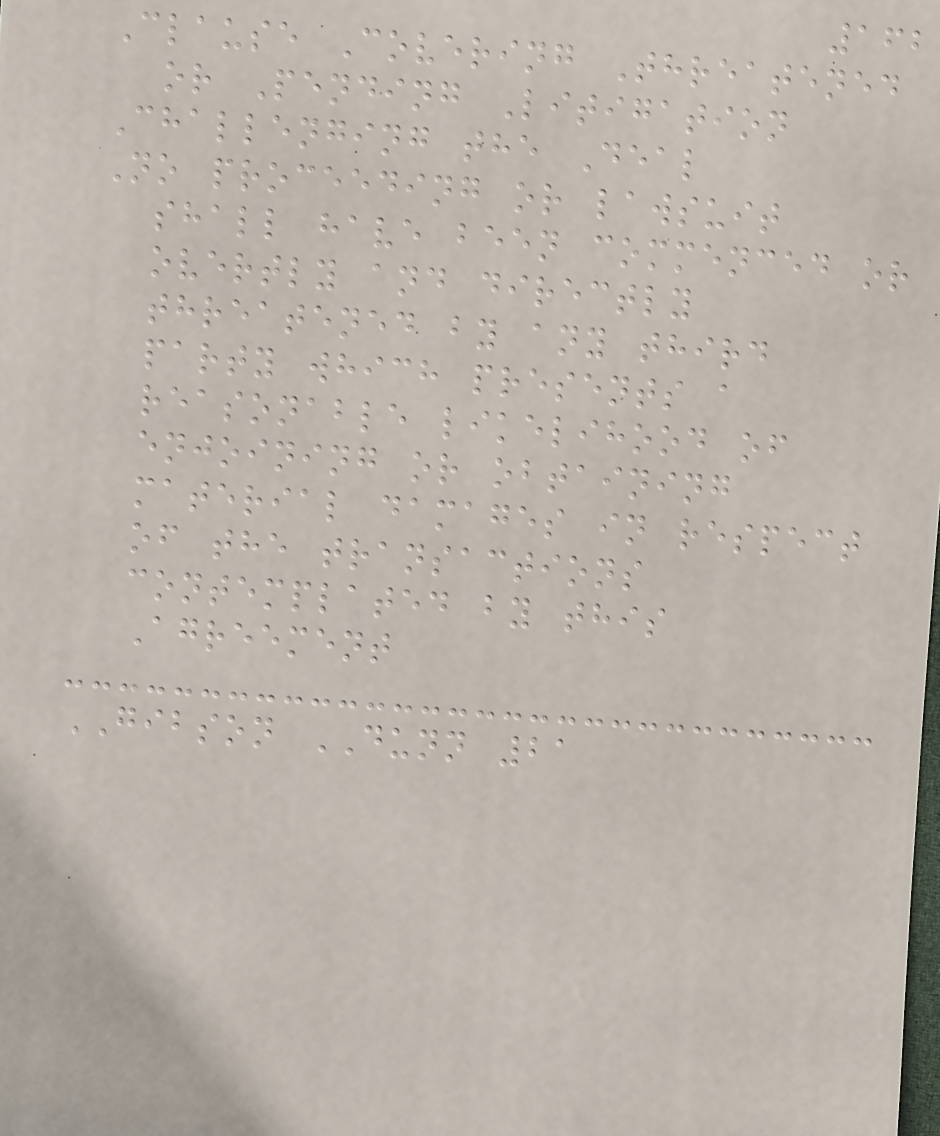162
Clause Covering Threatened
or Pending Litigation
Challenging the Deal
No proceeding or lawsuit
shall have been commenced or
overtly and directly
threatened by any third
party which presents a
reasonable likelihood of
enjoining or obtaining
material damages in respect
of the transactions
contemplated by this
Agreement
GIBSON DUNN 21
